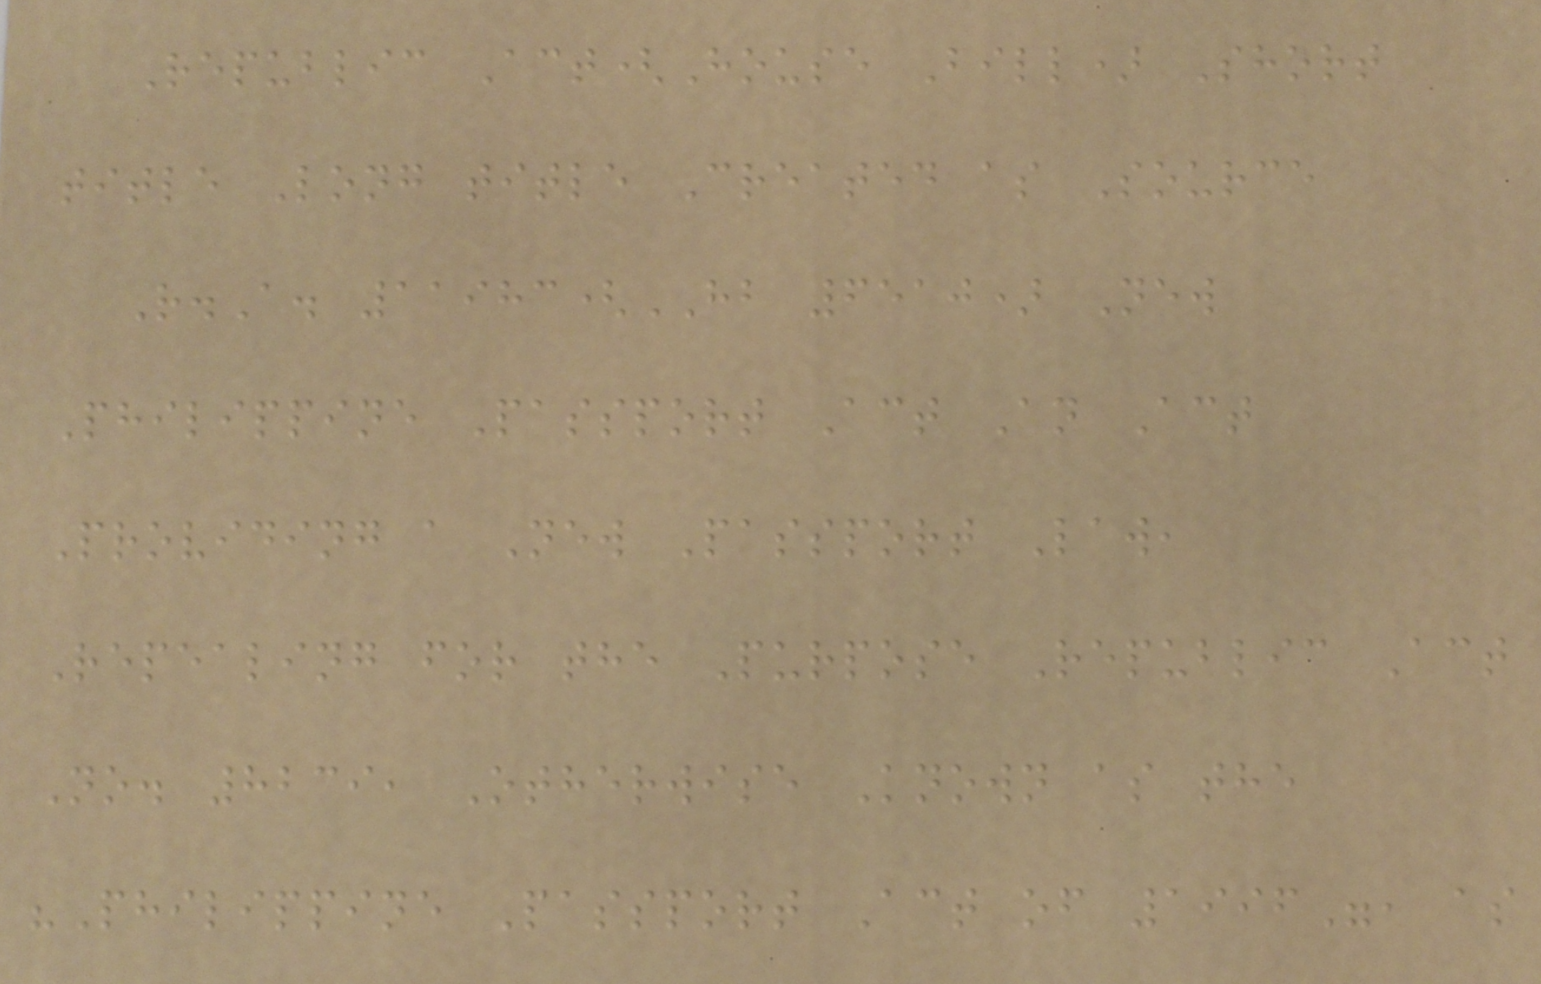Republic Act(House Bill) Short
title Long title Created as Source
R.A. 11983(HB 6510) New
Philippine Passport Act An Act
Providing a New Passport Law,
Repealing for the Purpose Republic Act
No. 8239, Otherwise Known as the
"Philippine Passport Act of 1996", as
